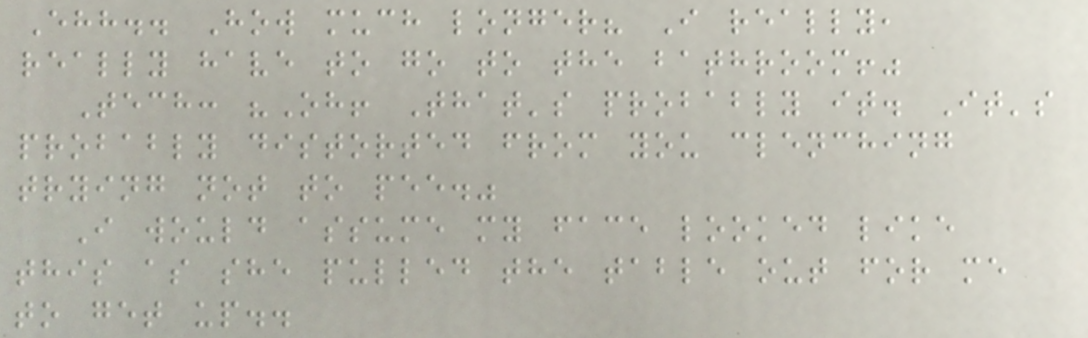Ehh.. How much longer? I really,
really have to go to the bathroom!"
Tech: "Oh! That's probably it. It's
probably distorted from you clenching
trying not to pee."
I would assume my face looked like
this as she pulled the table out for me
to get up..
